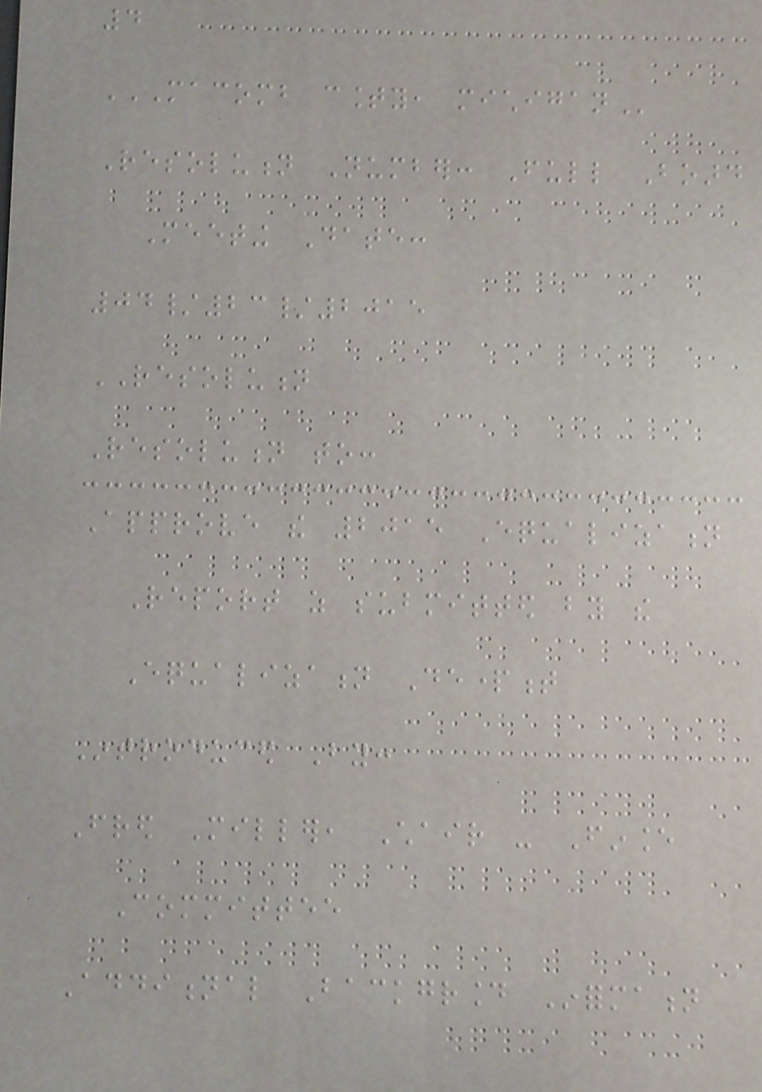4
MACOMB COUNTY, MICHIGAN
Resolution Number: Full Board
Meeting Date:
04/23/2015
RESOLUTION
Resolution to:
Approve the 2015 Equalization
Report as submitted by the
Equalization Department
Introduced By:
Fred Miller, Chair - Finance
Committee
Additional Background Information
